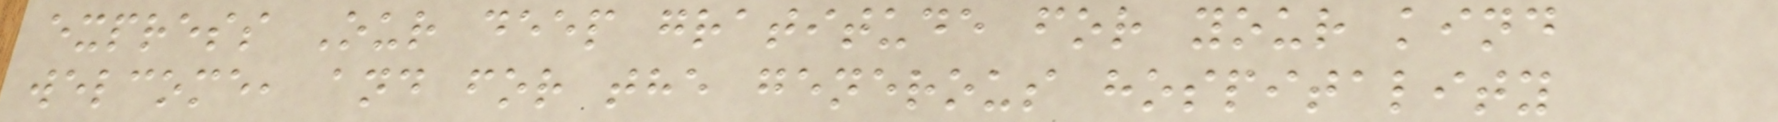express Our deep gratitude for your kind
welcome, and for the generous hospitality
